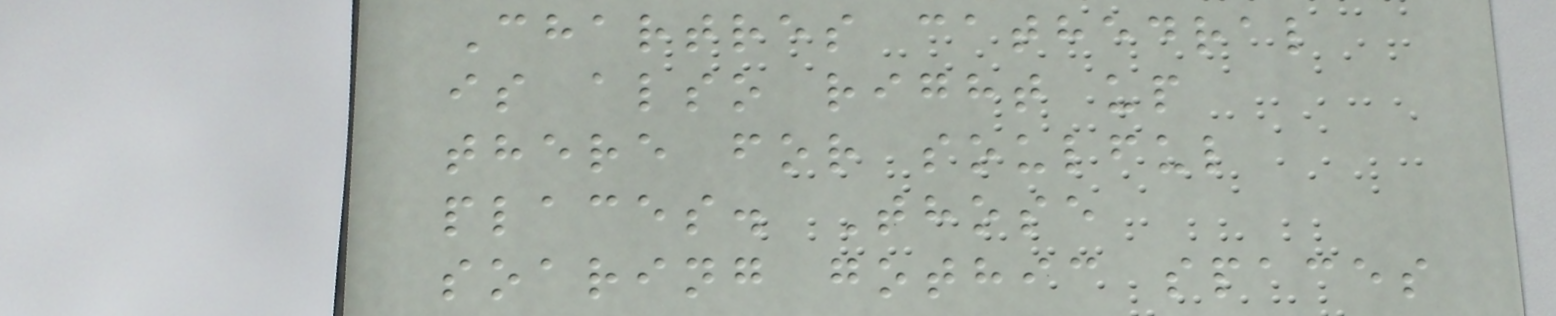Chartres cathedral
is also right up
there for soulful
places. Those
soaring gothic spaces
